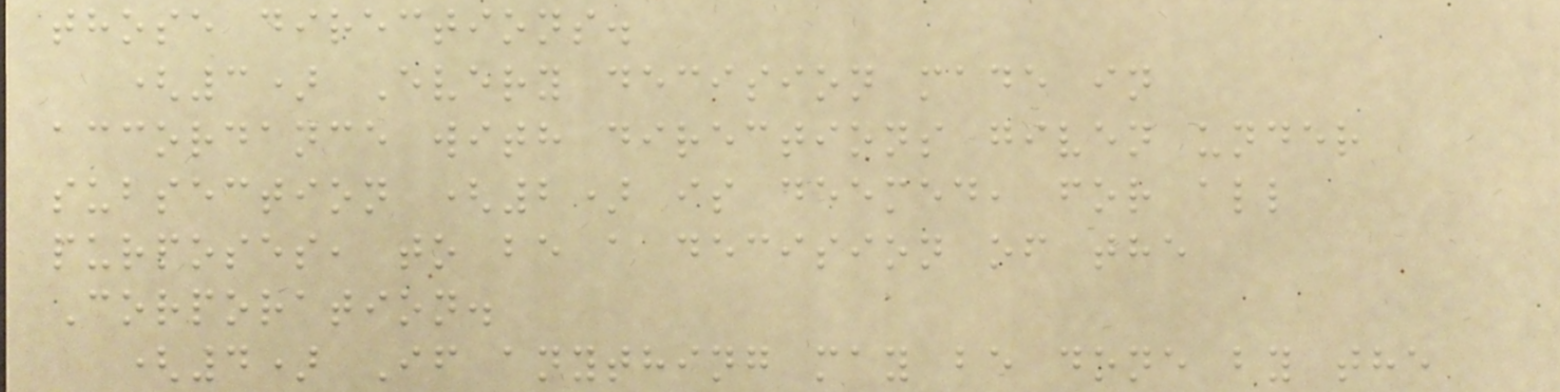those directions.
(3) Every decision made in
accordance with directions given under
subsection (2) is deemed, for all
purposes, to be a decision of the
Corporation.
(4) If anything may be done by the
